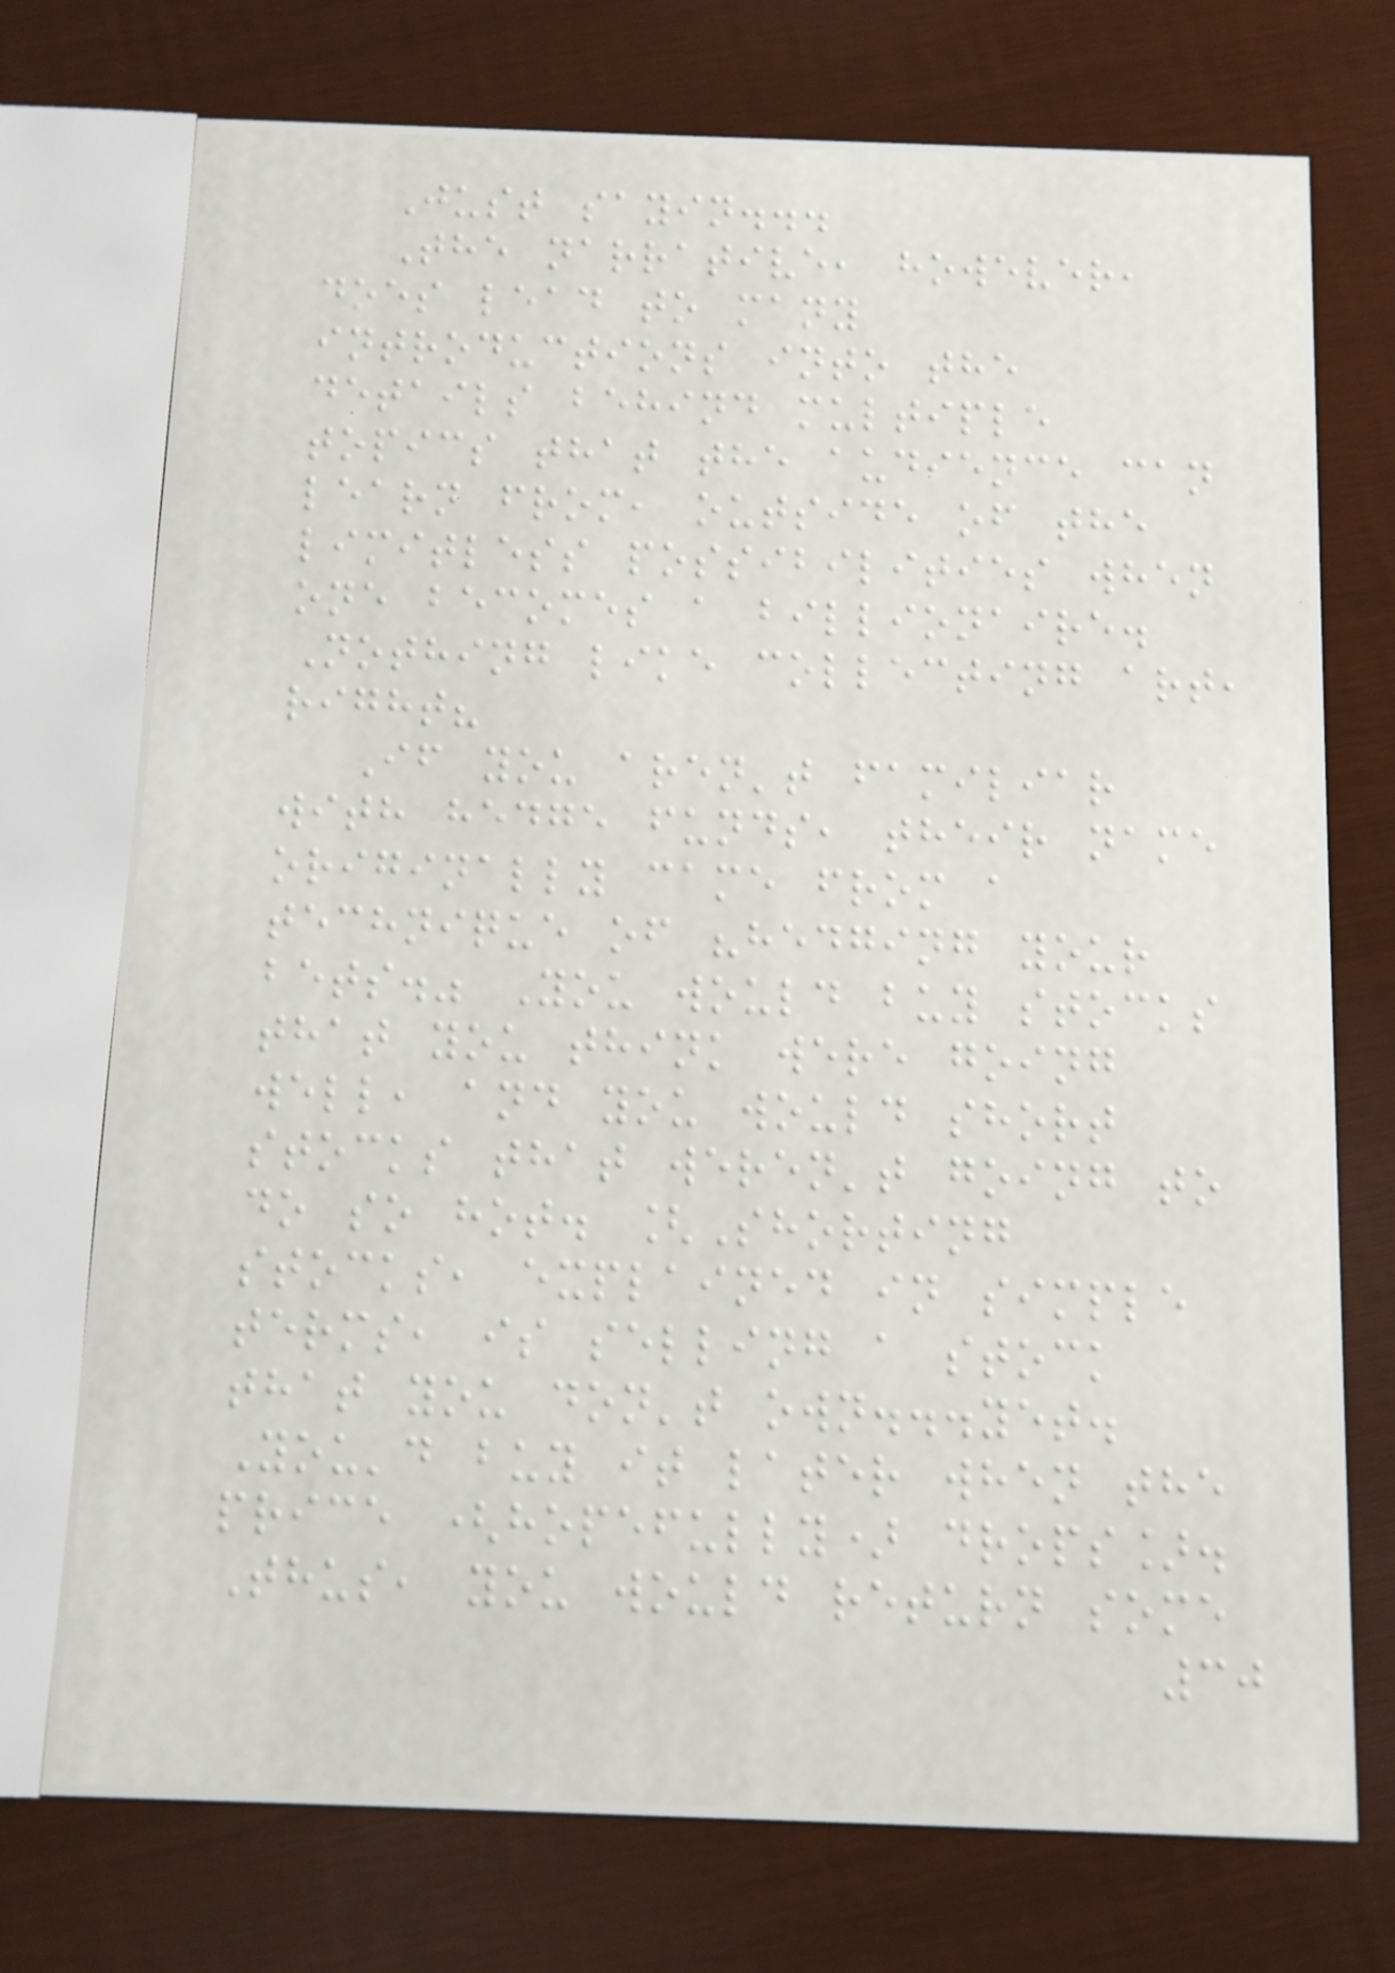Just sayin...
The narrative, however,
does lead to many
introductions into the
details behind multiple
topics that the audience can
learn from, outside of the
limitless possibilities when
one becomes a billionaire.
Nothing like collecting art,
right?
If you aren't familiar
with hedge funds, their name
originally came from a
technique of "hedging your
bets." You would buy stocks
that you think were going
well, and you would short
stocks that weren't going to
do so hot. [Shorting
stocks, explained in simple
terms, is selling a stock
that you don't own...yet.
You'd buy it later when the
price (hopefully) drops].
Thus, you would return some
30
